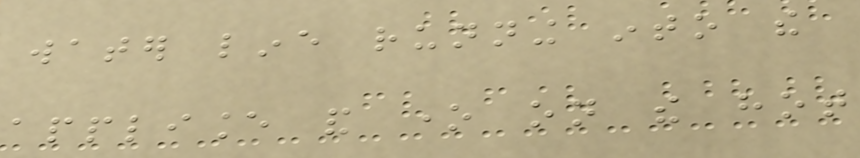water line running into the
appliance and one on the hot
